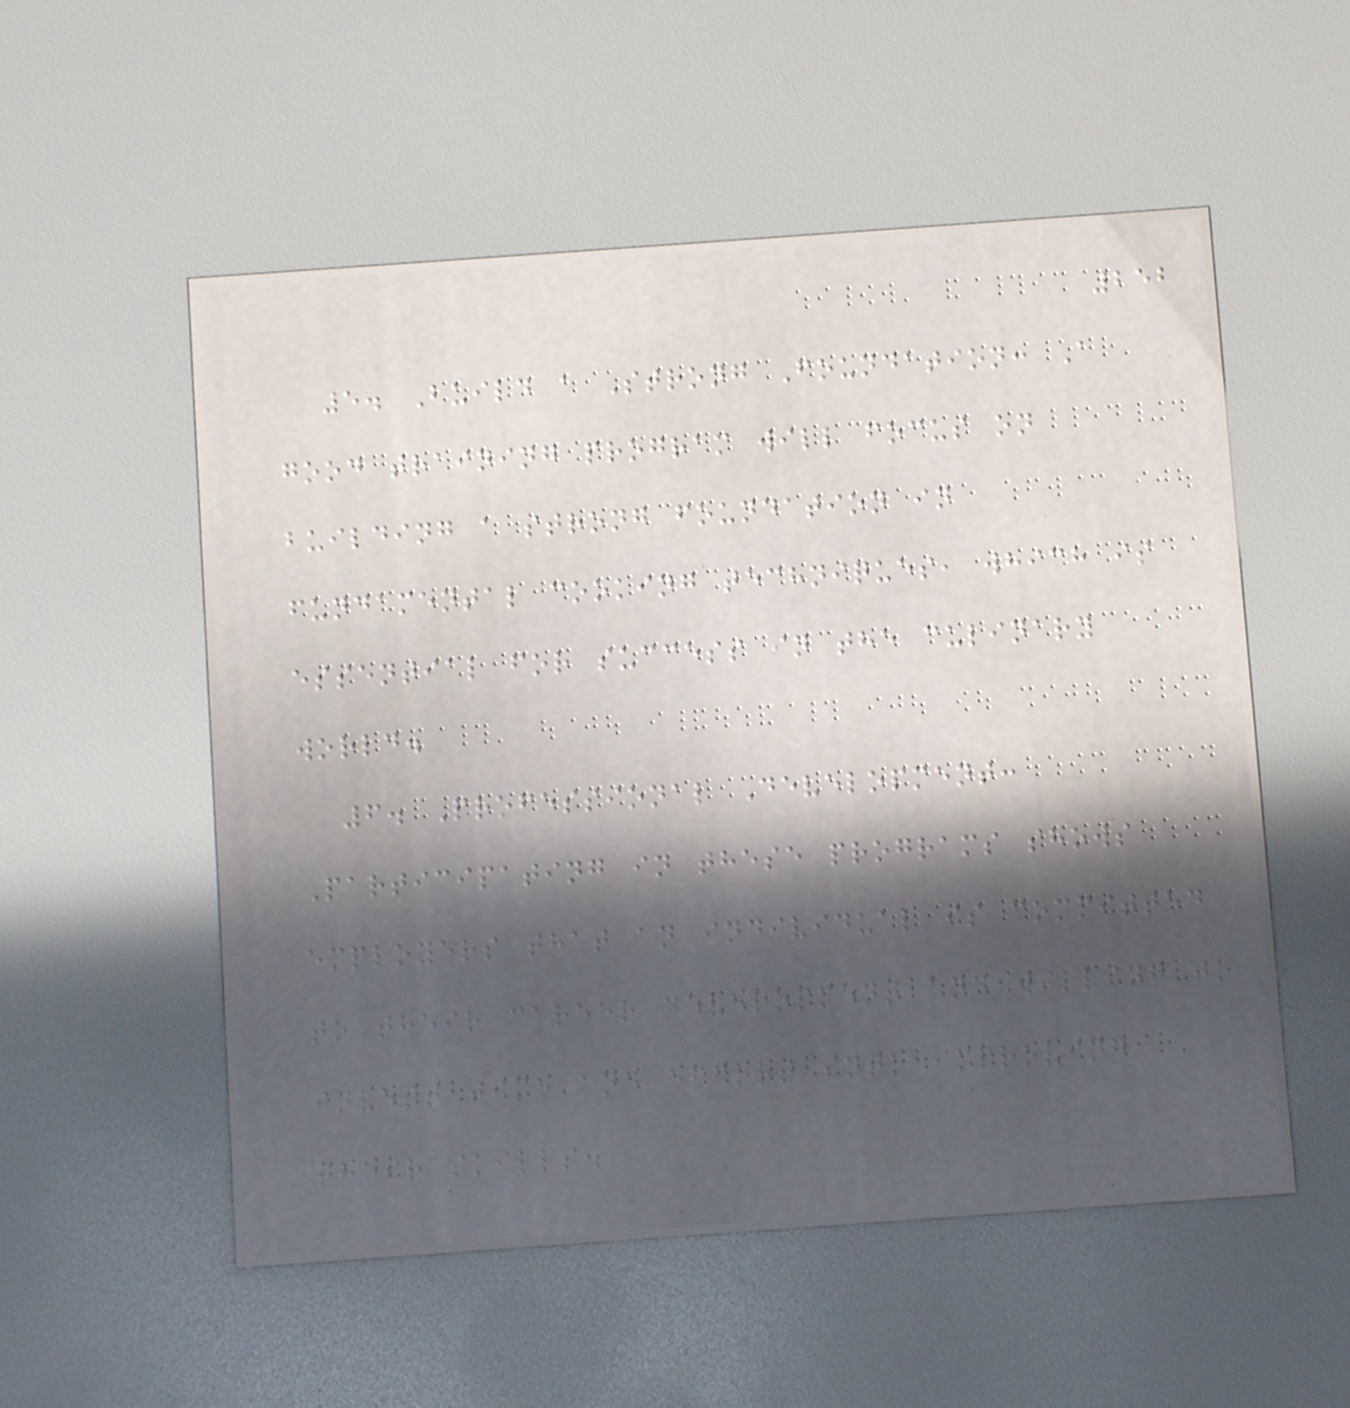252
5. Build a Strong Foundation: A
good training program will focus on
building a strong foundation in
fundamental cooking techniques, which is
essential for success in the culinary
world.
6. Professional Development:
Participating in these programs shows
employers that an individual is committed
to their career development and willing to
invest time and effort into improving
their skills.
